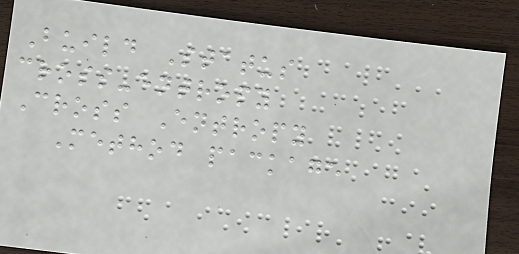Build Status
cross-entropy
Cross Entropy
Method package
